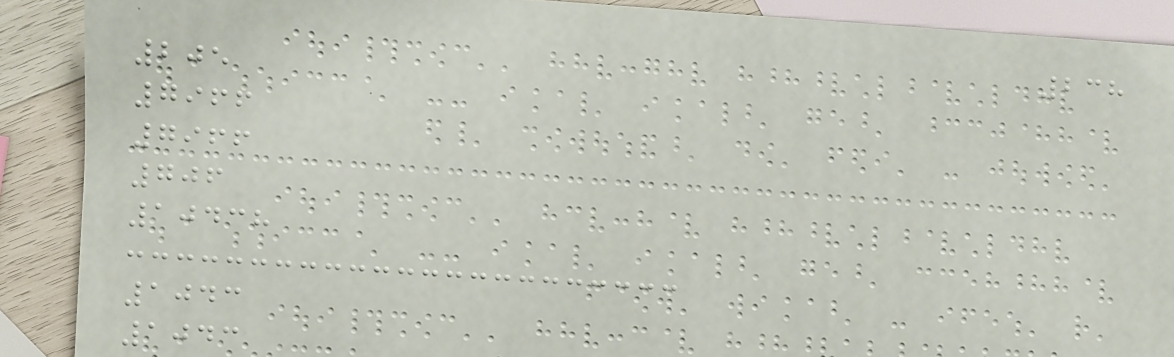238
205
7966
7966
706
10438
1043
1043
